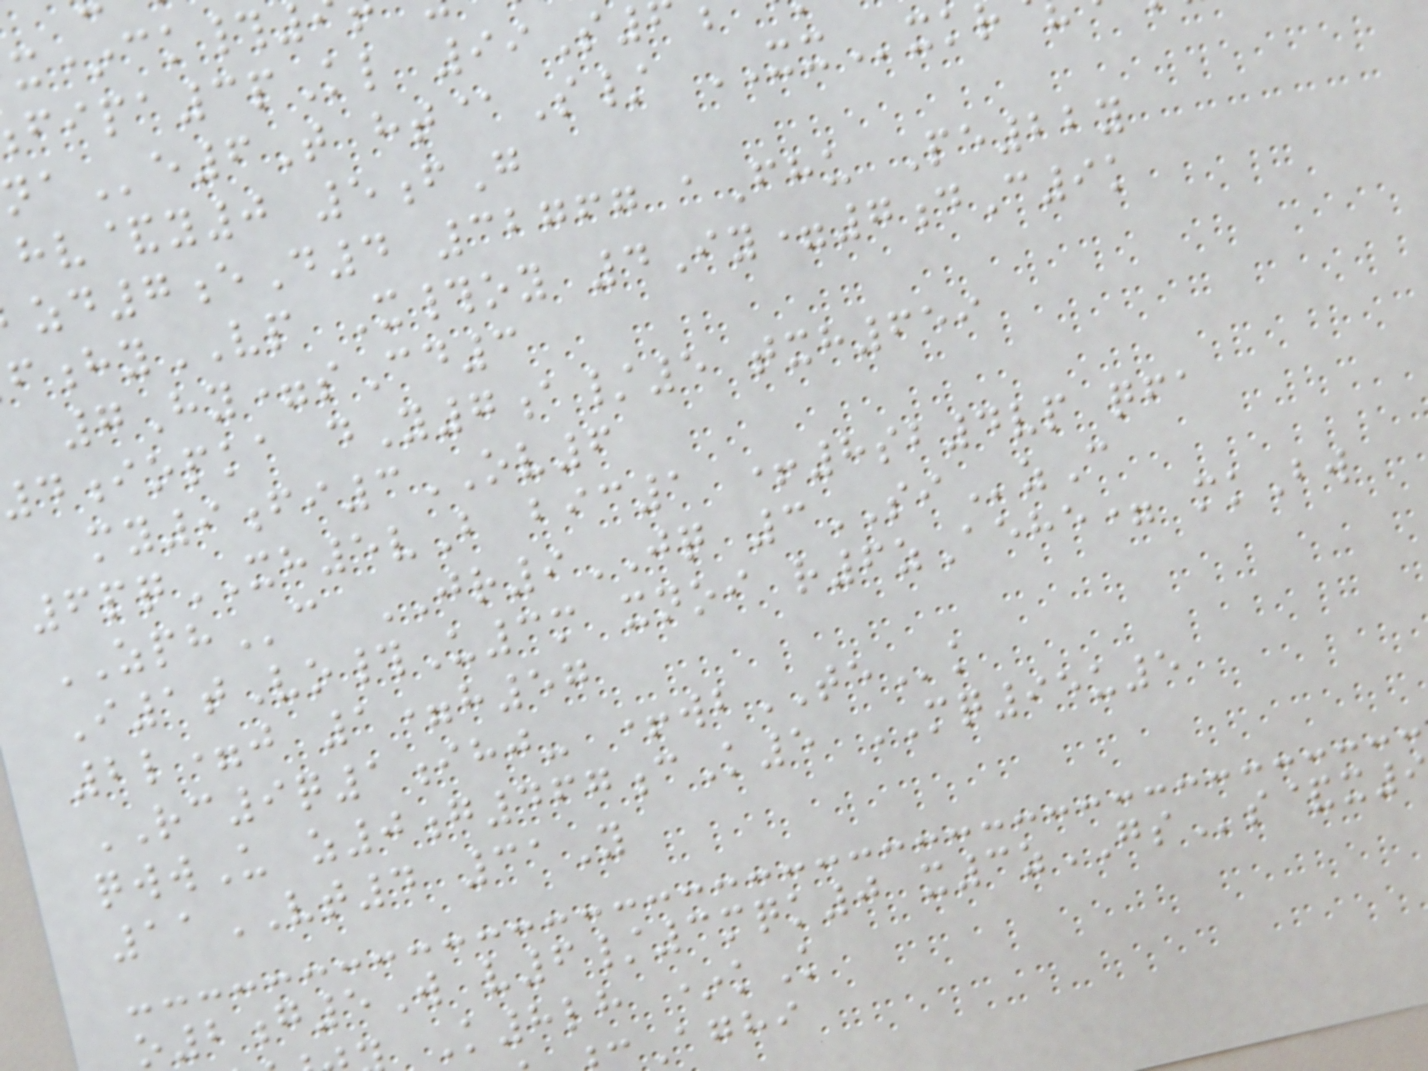fipa3pKl 99S
e6T ht@S/ XXxk
v&y0 5fG
zd7eD4 32767 aFhu Pe22y
hyVP X#oy 4Iy=7dC9k
7Hy=sCd3
iopka dY7a/5 txh659
my9fi3OV6
6pqXH5vB bic1 +8sb4vp qfa
ZPHc JR9JQ 3SIzC
I1tVo#U3m xnoi r6zAehe= mkBw
2l=j 1=h57
RC9q1ihj- +wbTEk
qwwU z0g467cK5 MQ95u5
11VT4 31Y
o2g5W v6/3mqk0 x3zGSs&x
K8lh *kK
Aghi
